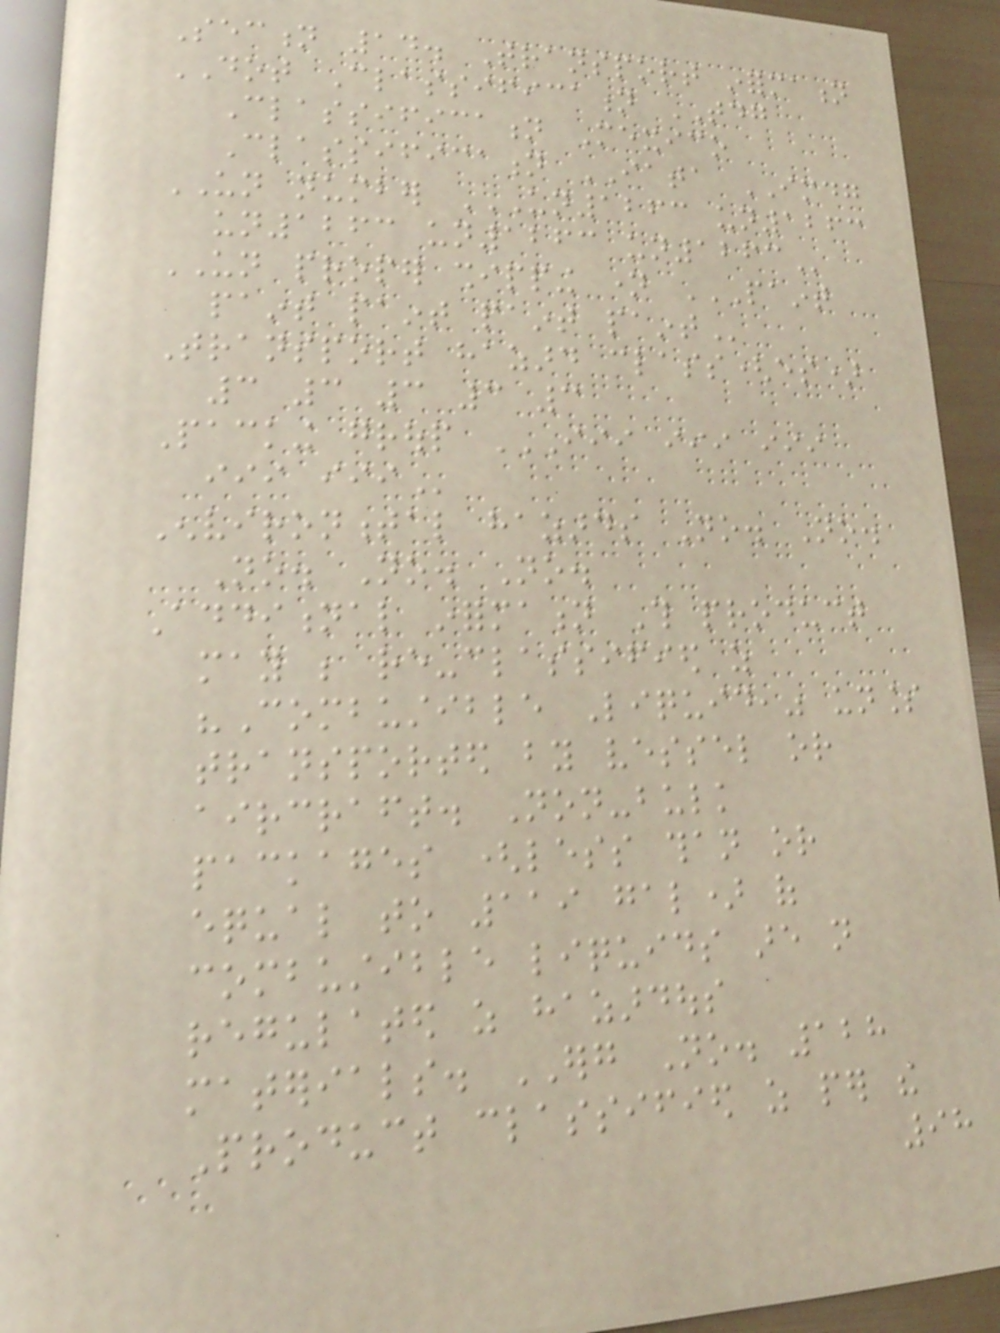Section 14. Transport information
DOT Classification TDG
Classification Mexico
Classification IATA IMDG
UN number UN1263 UN1263
UN1263 UN1263 UN1263
UN proper shipping name PAINT
PAINT PAINT PAINT PAINT
Transport hazard class(es)
3 3 3 3 3
Packing group III III III
III III
Environmental hazards No. No.
No. No. No.
Additional information This product
may be re-classified as
"Combustible Liquid," unless
transported by vessel or
aircraft. Non-bulk
packages (less than or
equal to 119 gal) of
combustible liquids are not
regulated as hazardous
materials. ERG No. 128
Product classified as per the
98
